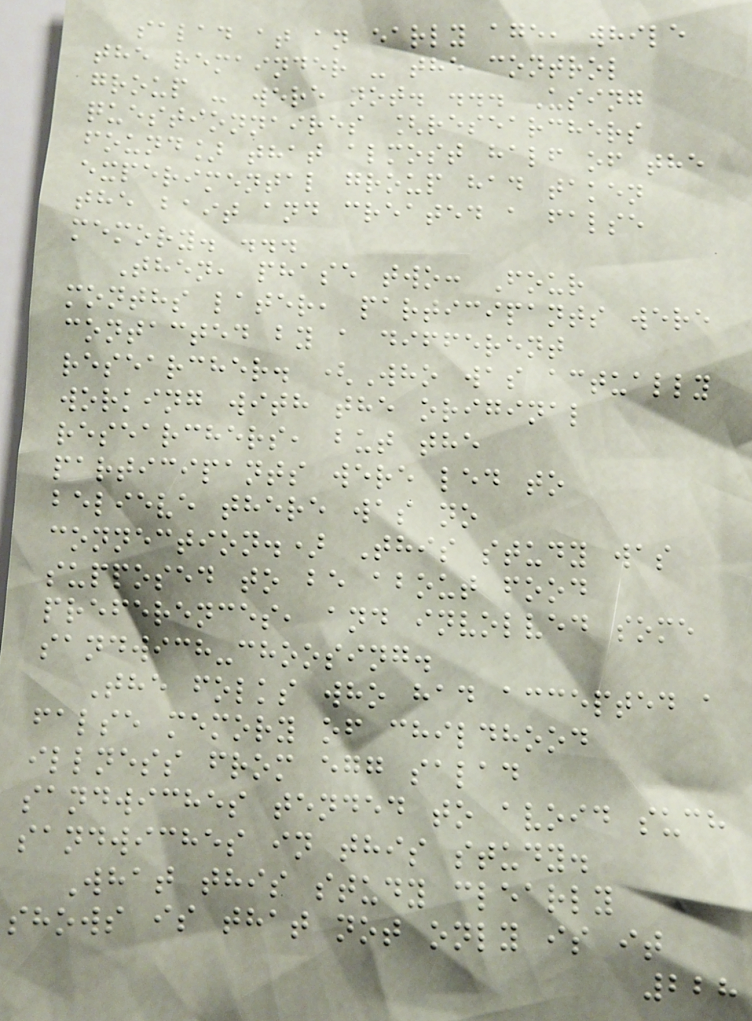salad at an early age, while
the remainder - the control
group - were not. ... Using
questionnaires [researchers
found] that almost half of the
experimental group had taken
the bait and created a false
memory. ...
Then, phase two: Four
months later, participants were
contacted by a different
researcher. (Who was actually
working with the original
researchers, but the
participants were led to
believe there was no
connection.) This study was
supposed to be about food
preferences, and involved some
sandwich-choosing.
The folks who had accepted a
false memory of childhood
illness from egg salad
sandwiches tended to avoid such
sandwiches in this study.
What this study clearly
shows is that not only is it
228
